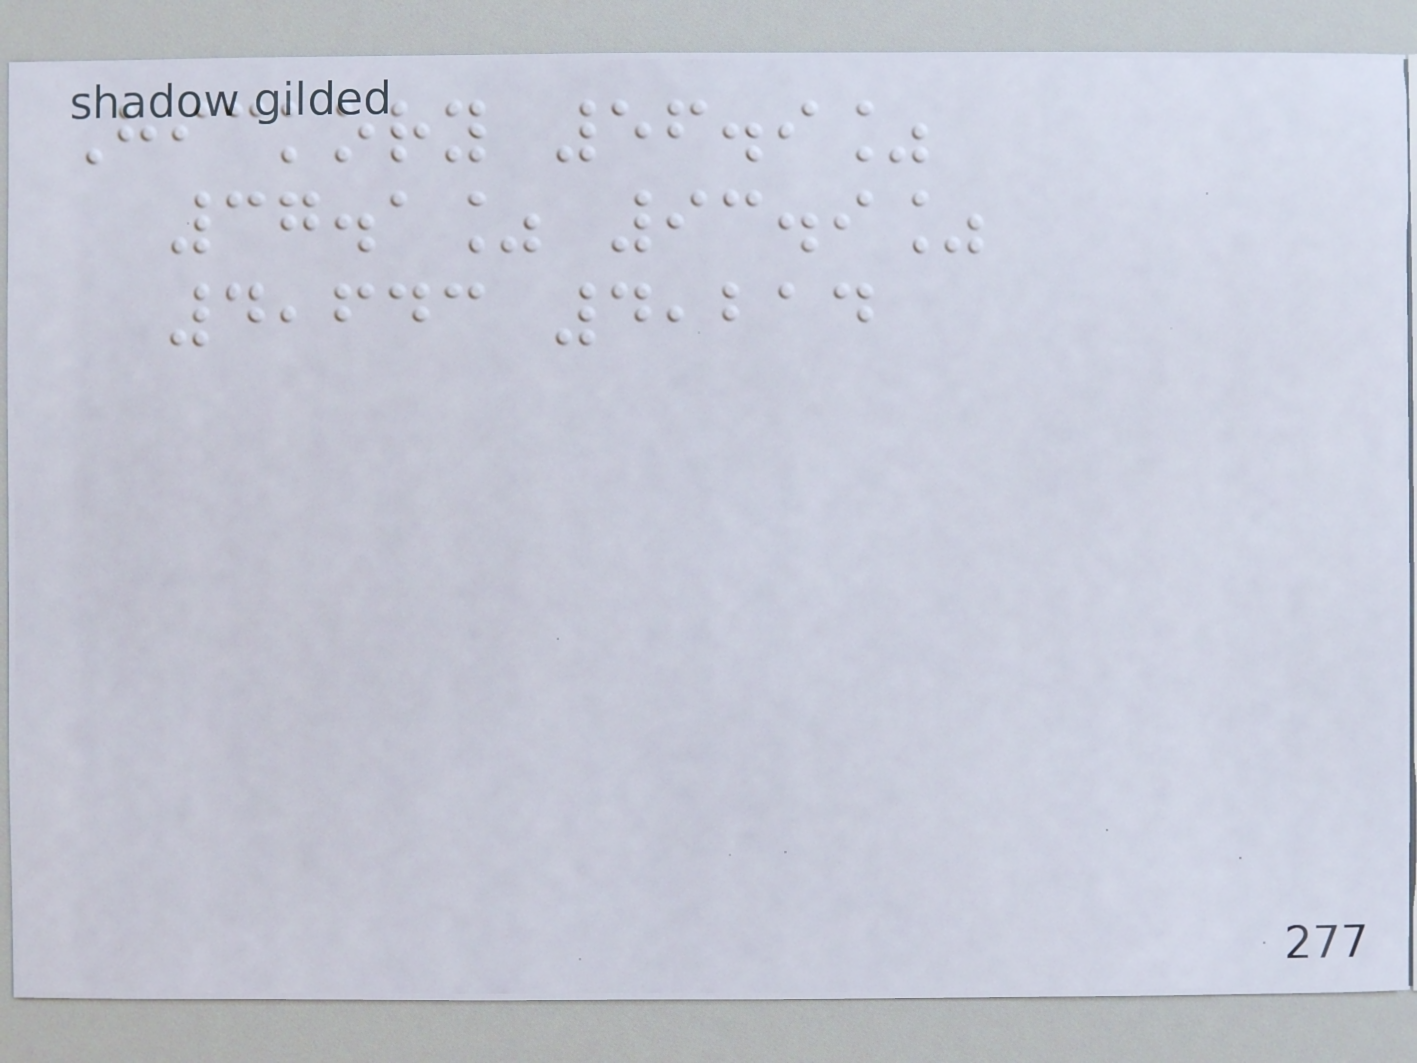Hickory 56.9%
37.1% 93.9%
4,643 4,214
